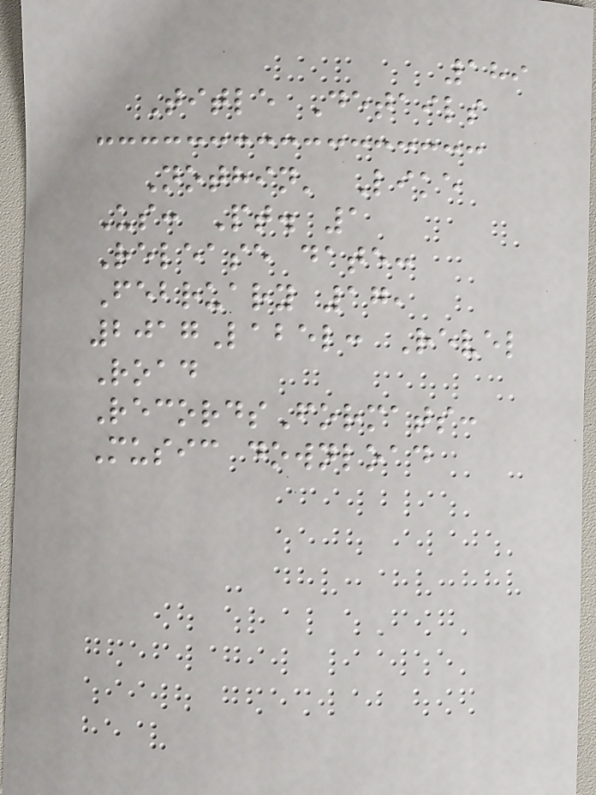189
Title Details
Nothin' Like
Us: Pt. 1
Release date:
February 17,
2017Label: Revel
Road
RecordsFormats:
Music download
